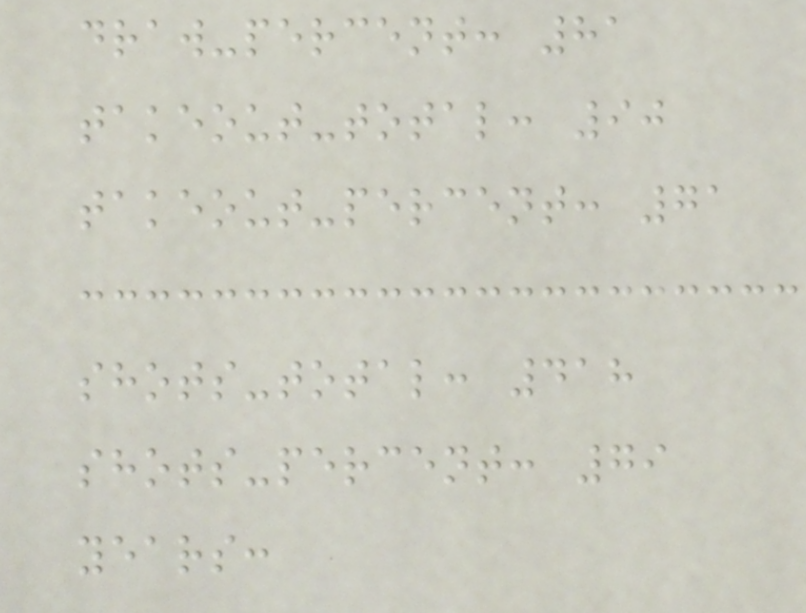draw-percent: 81
takeout-total: 90
takeout-percent: 71
shots-total: 418
shots-percent: 79
years:
